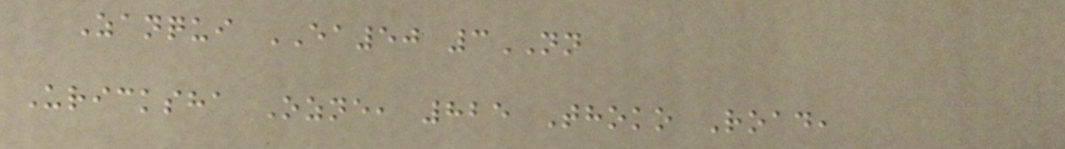Zanqui EA50 3NN
Uricksha Ozne, 825 Thoko Road,
